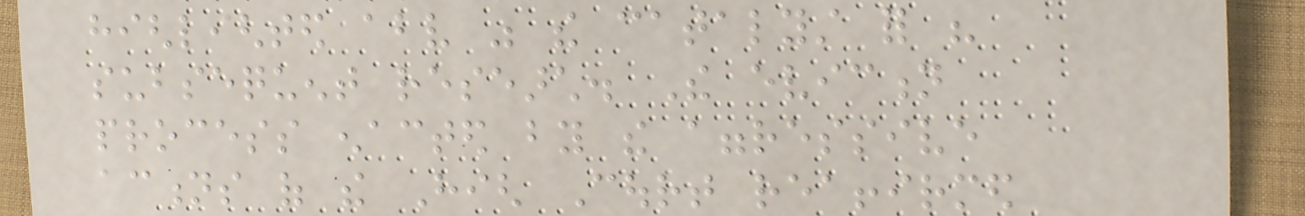highlighted above was the catalyst for his
subsequent research. The eviction
process enacted by the aggressive
actions of the High Court reaffirmed
